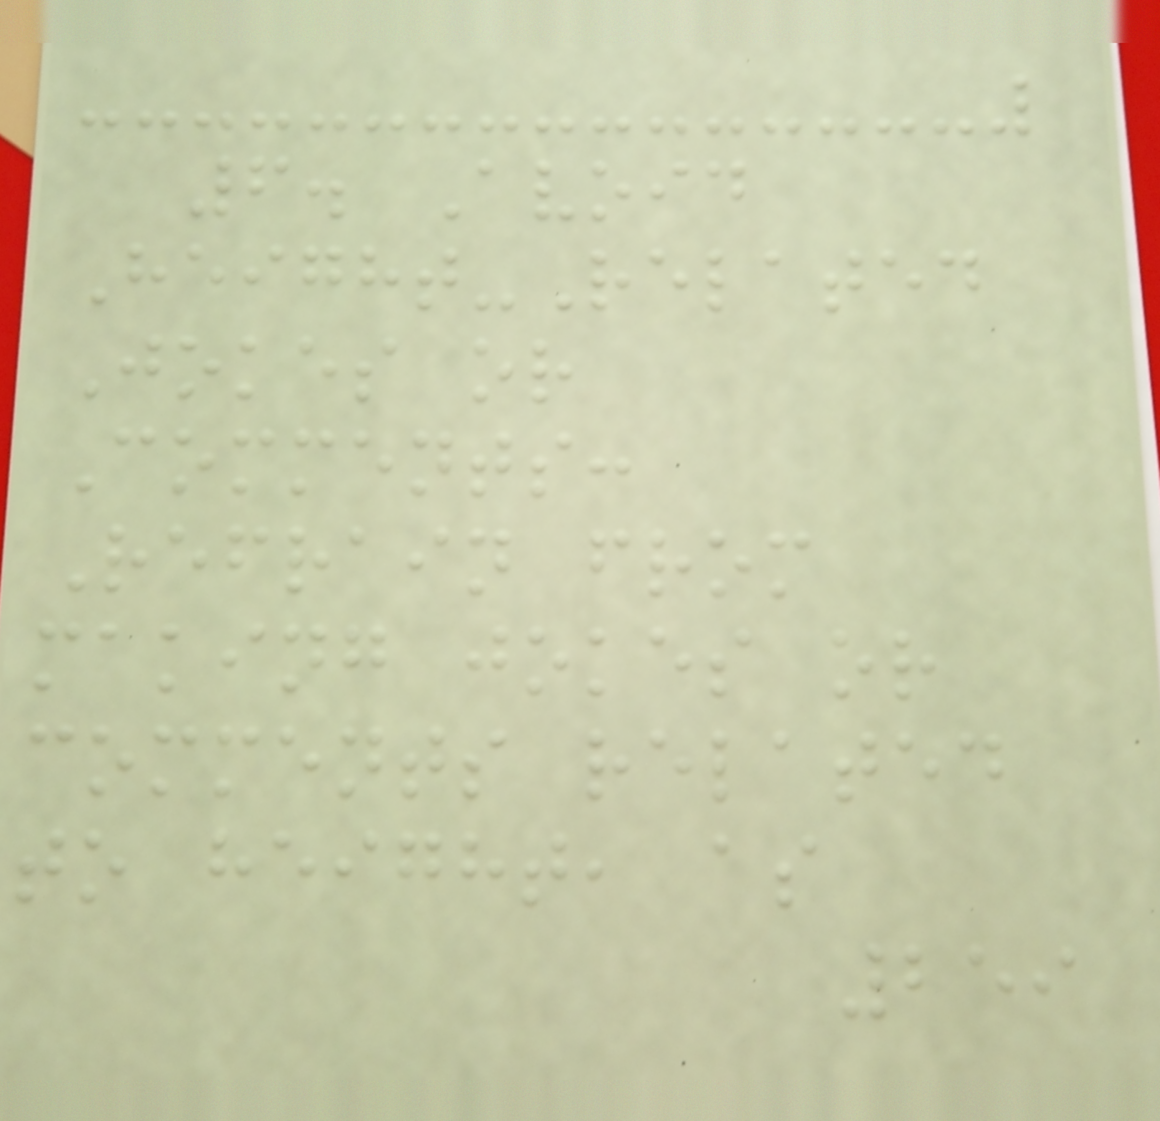6. Avoid
Height-Related
Jokes or
Comments:
Refrain from
making jokes or
comments related
to height, as
259
